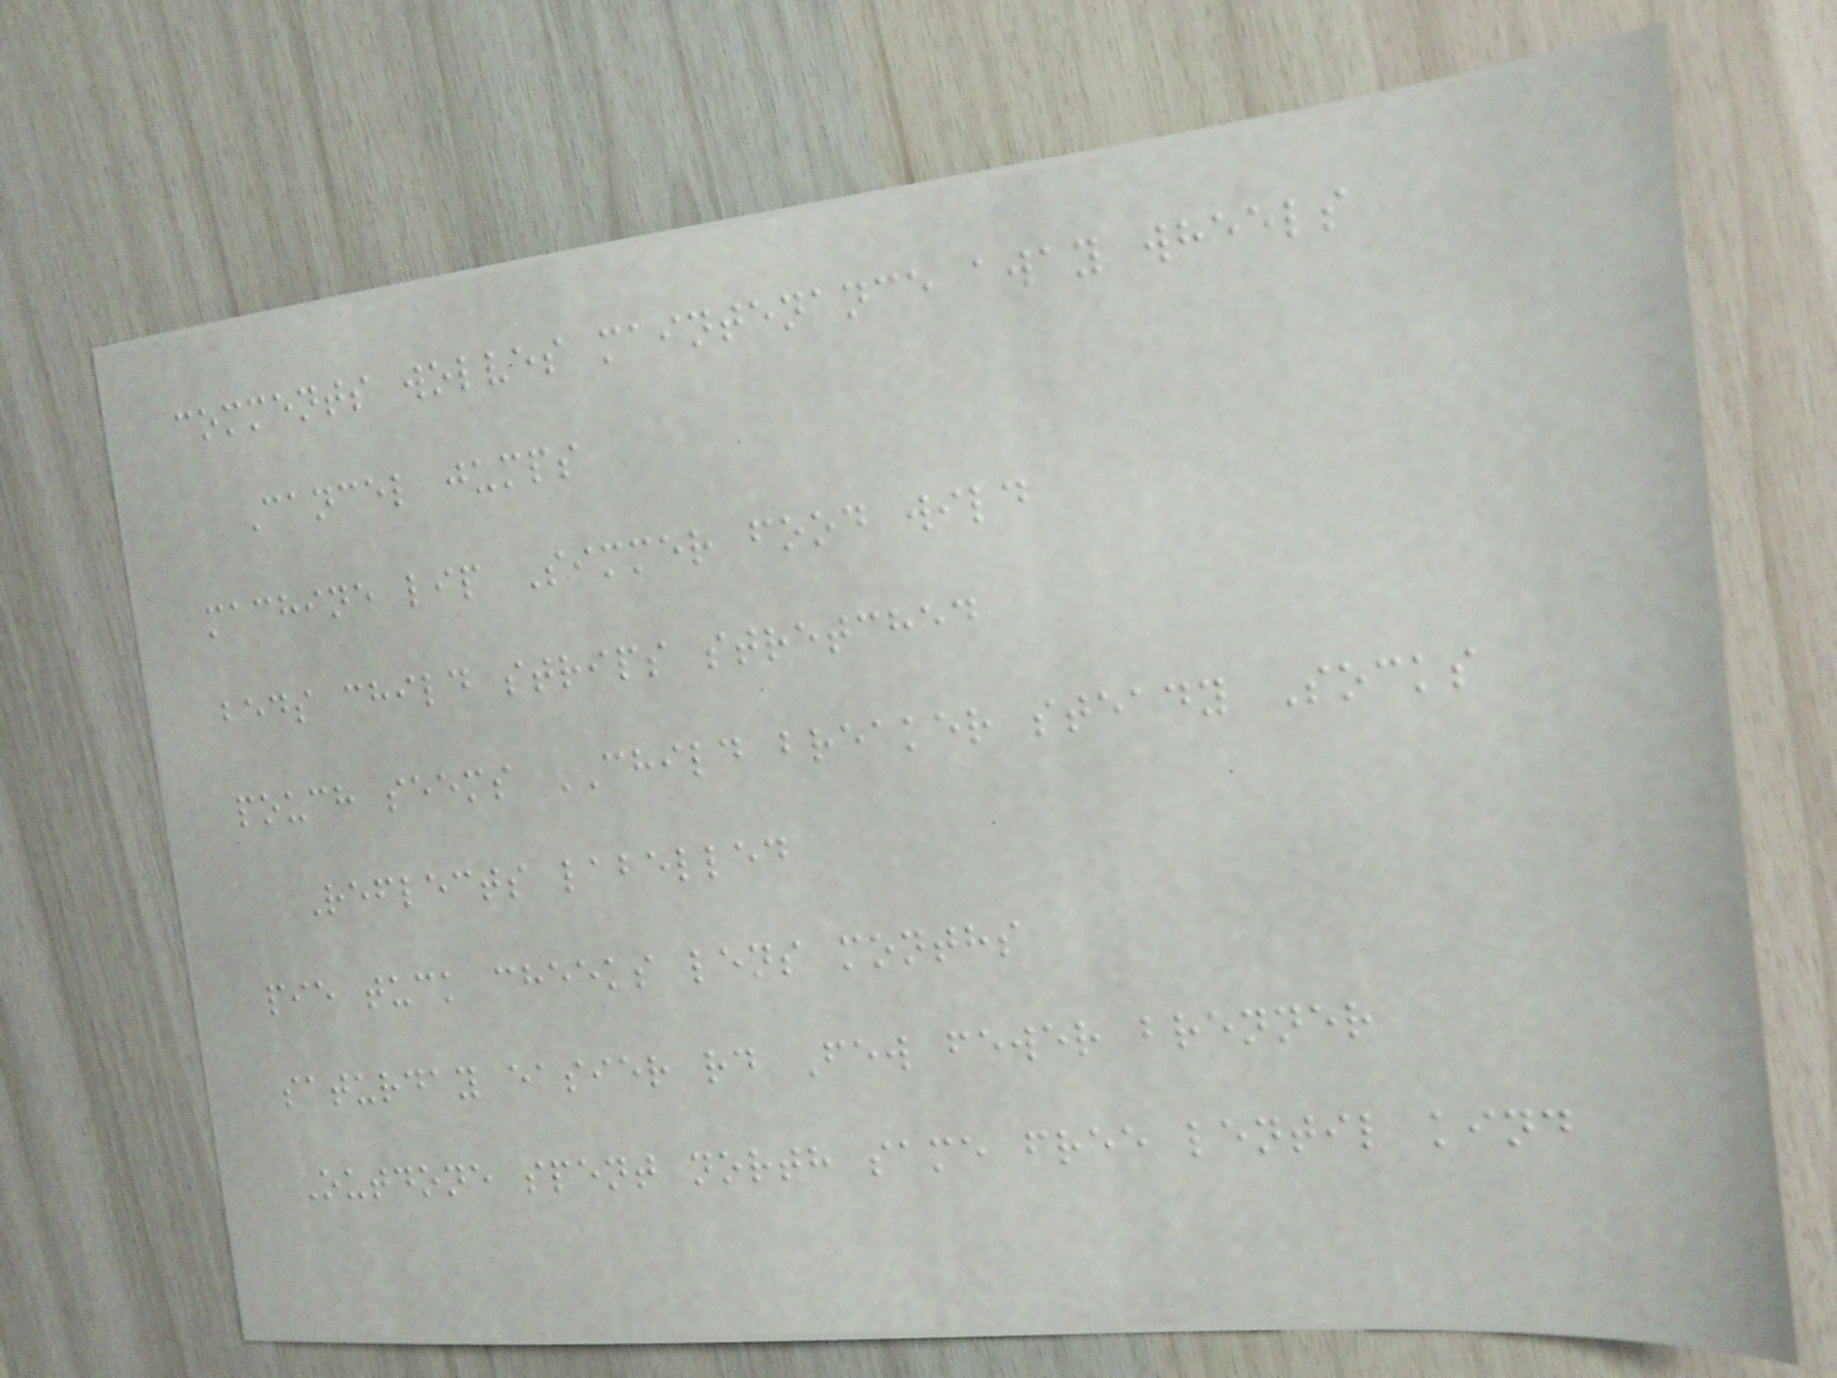comments wolves maintenance away wheels
Cancel jumps
machine lip Simmer food wild
beds child strips stretched
pouch seems CHILD breaker steady Socks
Reflects labelled
pie tuck cheeks lens months
saturday easier rd Few fewer brenner
Outdone spent north same free lentil kind
